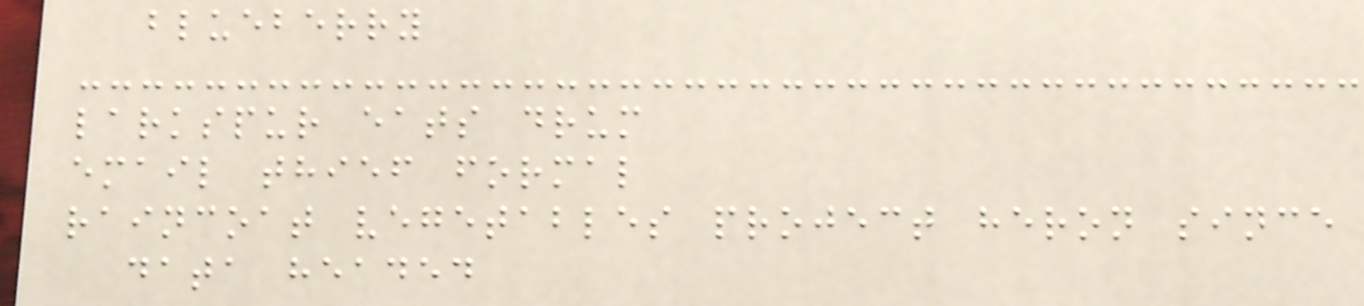blueberry
larkspur eats drum
email thief formal
raincoat vegetables project heron since
data headed
